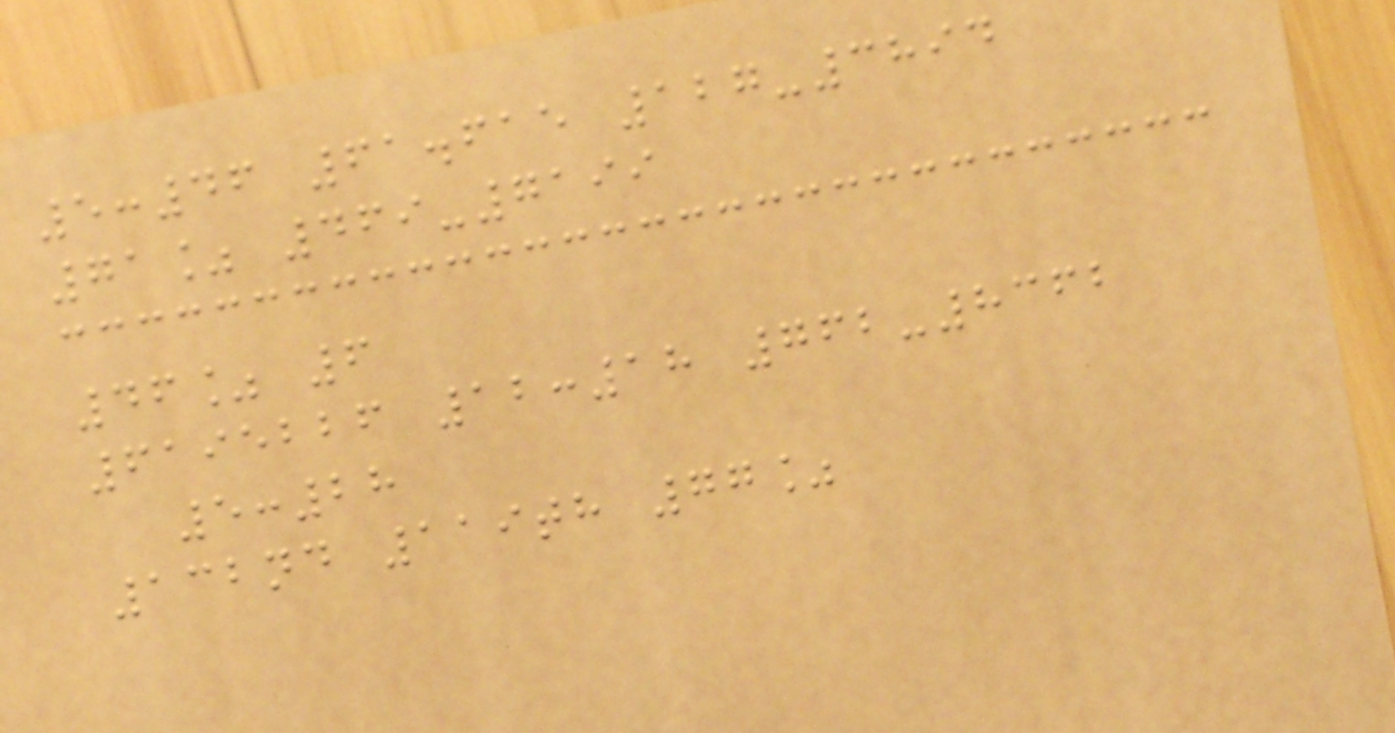5:46 61.615 127-3894
71% 469-7199
46% 6
6195226 12:18 762-8362
5:28
132nd 119th 77%
